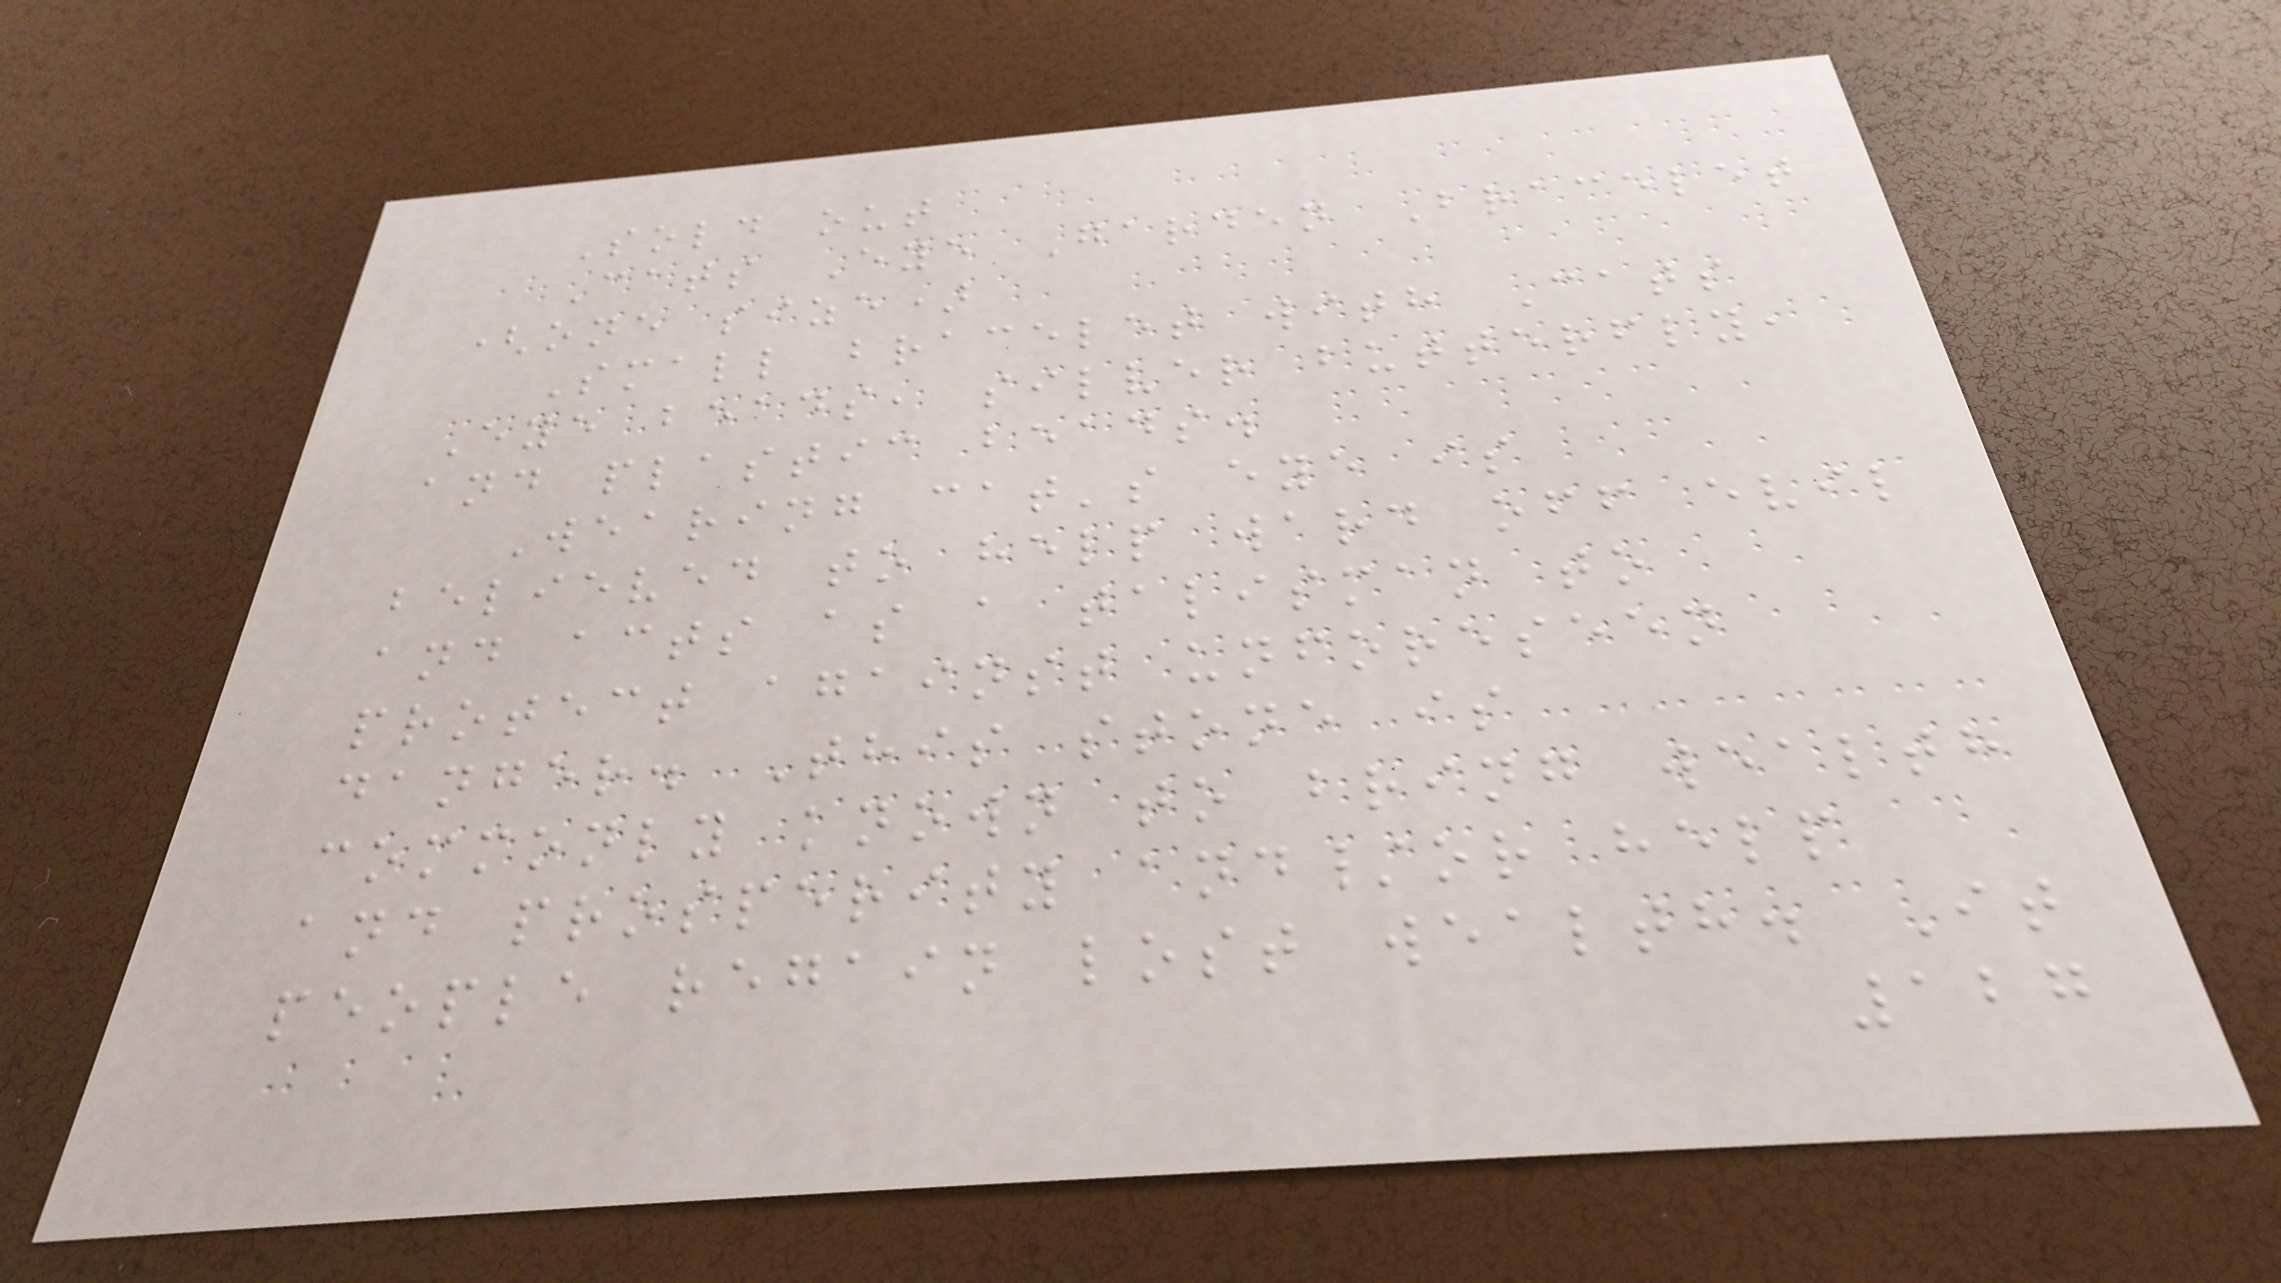Sold out
Cats Eye Garden Bracelet
(one size)
Small bracelet with Cats
Eye beads, silver butterfly,
and plastic beads.
Wearing cat's eye is
believed to help ward off evil
and acts as a talisman to
protect against unforeseen
danger. This stone is
commonly known to bring wealth
and prosperity and/or help
people regain lost wealth. It
127
